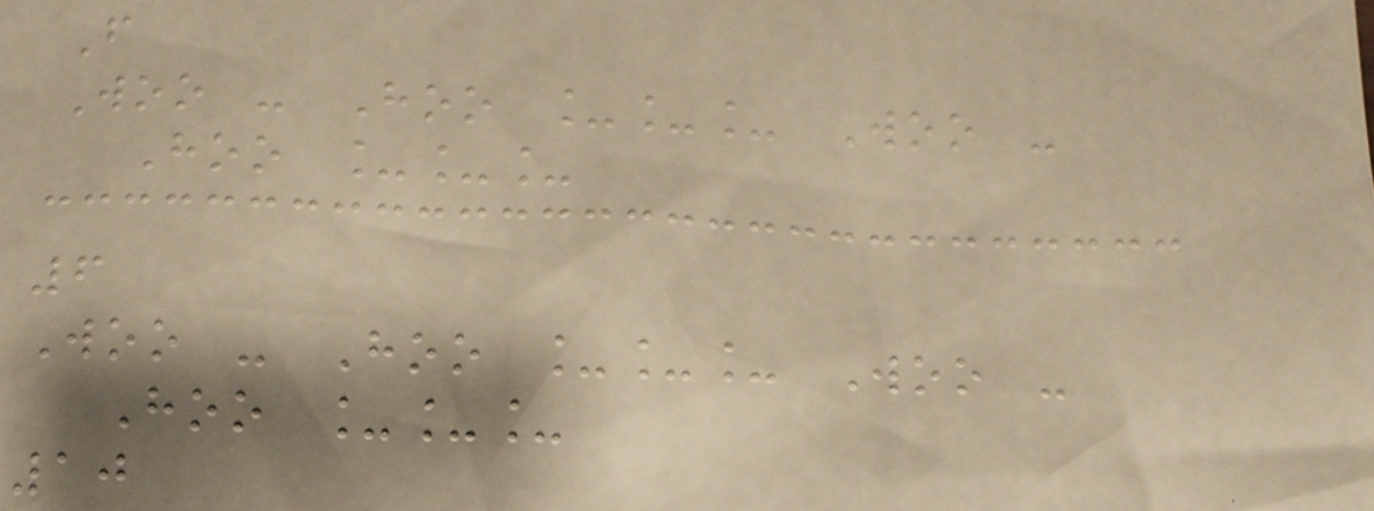F
Woo - Hoo ___ Woo -
Hoo ___
6
Woo - Hoo ___ Woo -
Hoo ___
10
